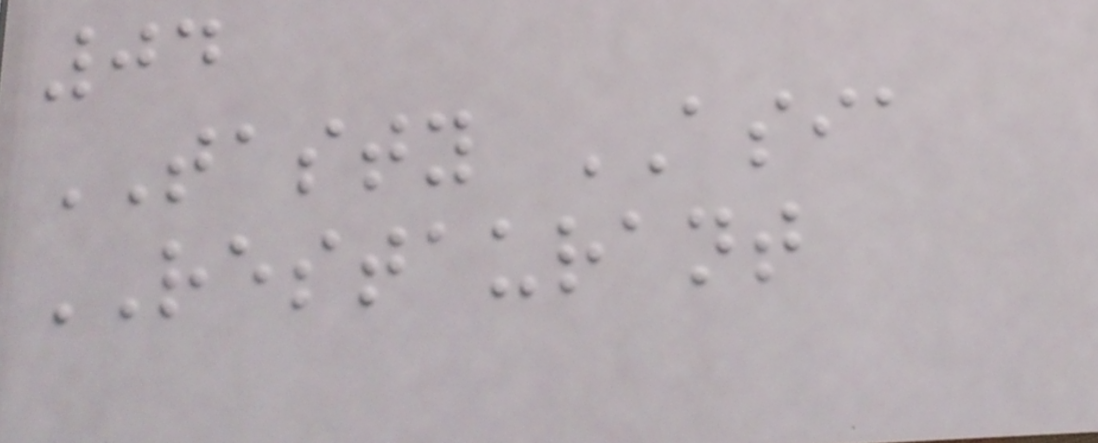04
TASTY ASIA
RESTAURANT
